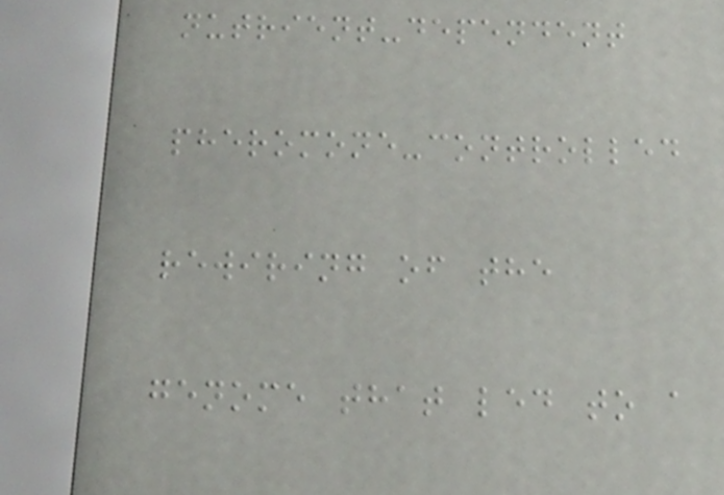nutrient-dependent
pheromone-controlled
rewiring of the
genome that led to a
